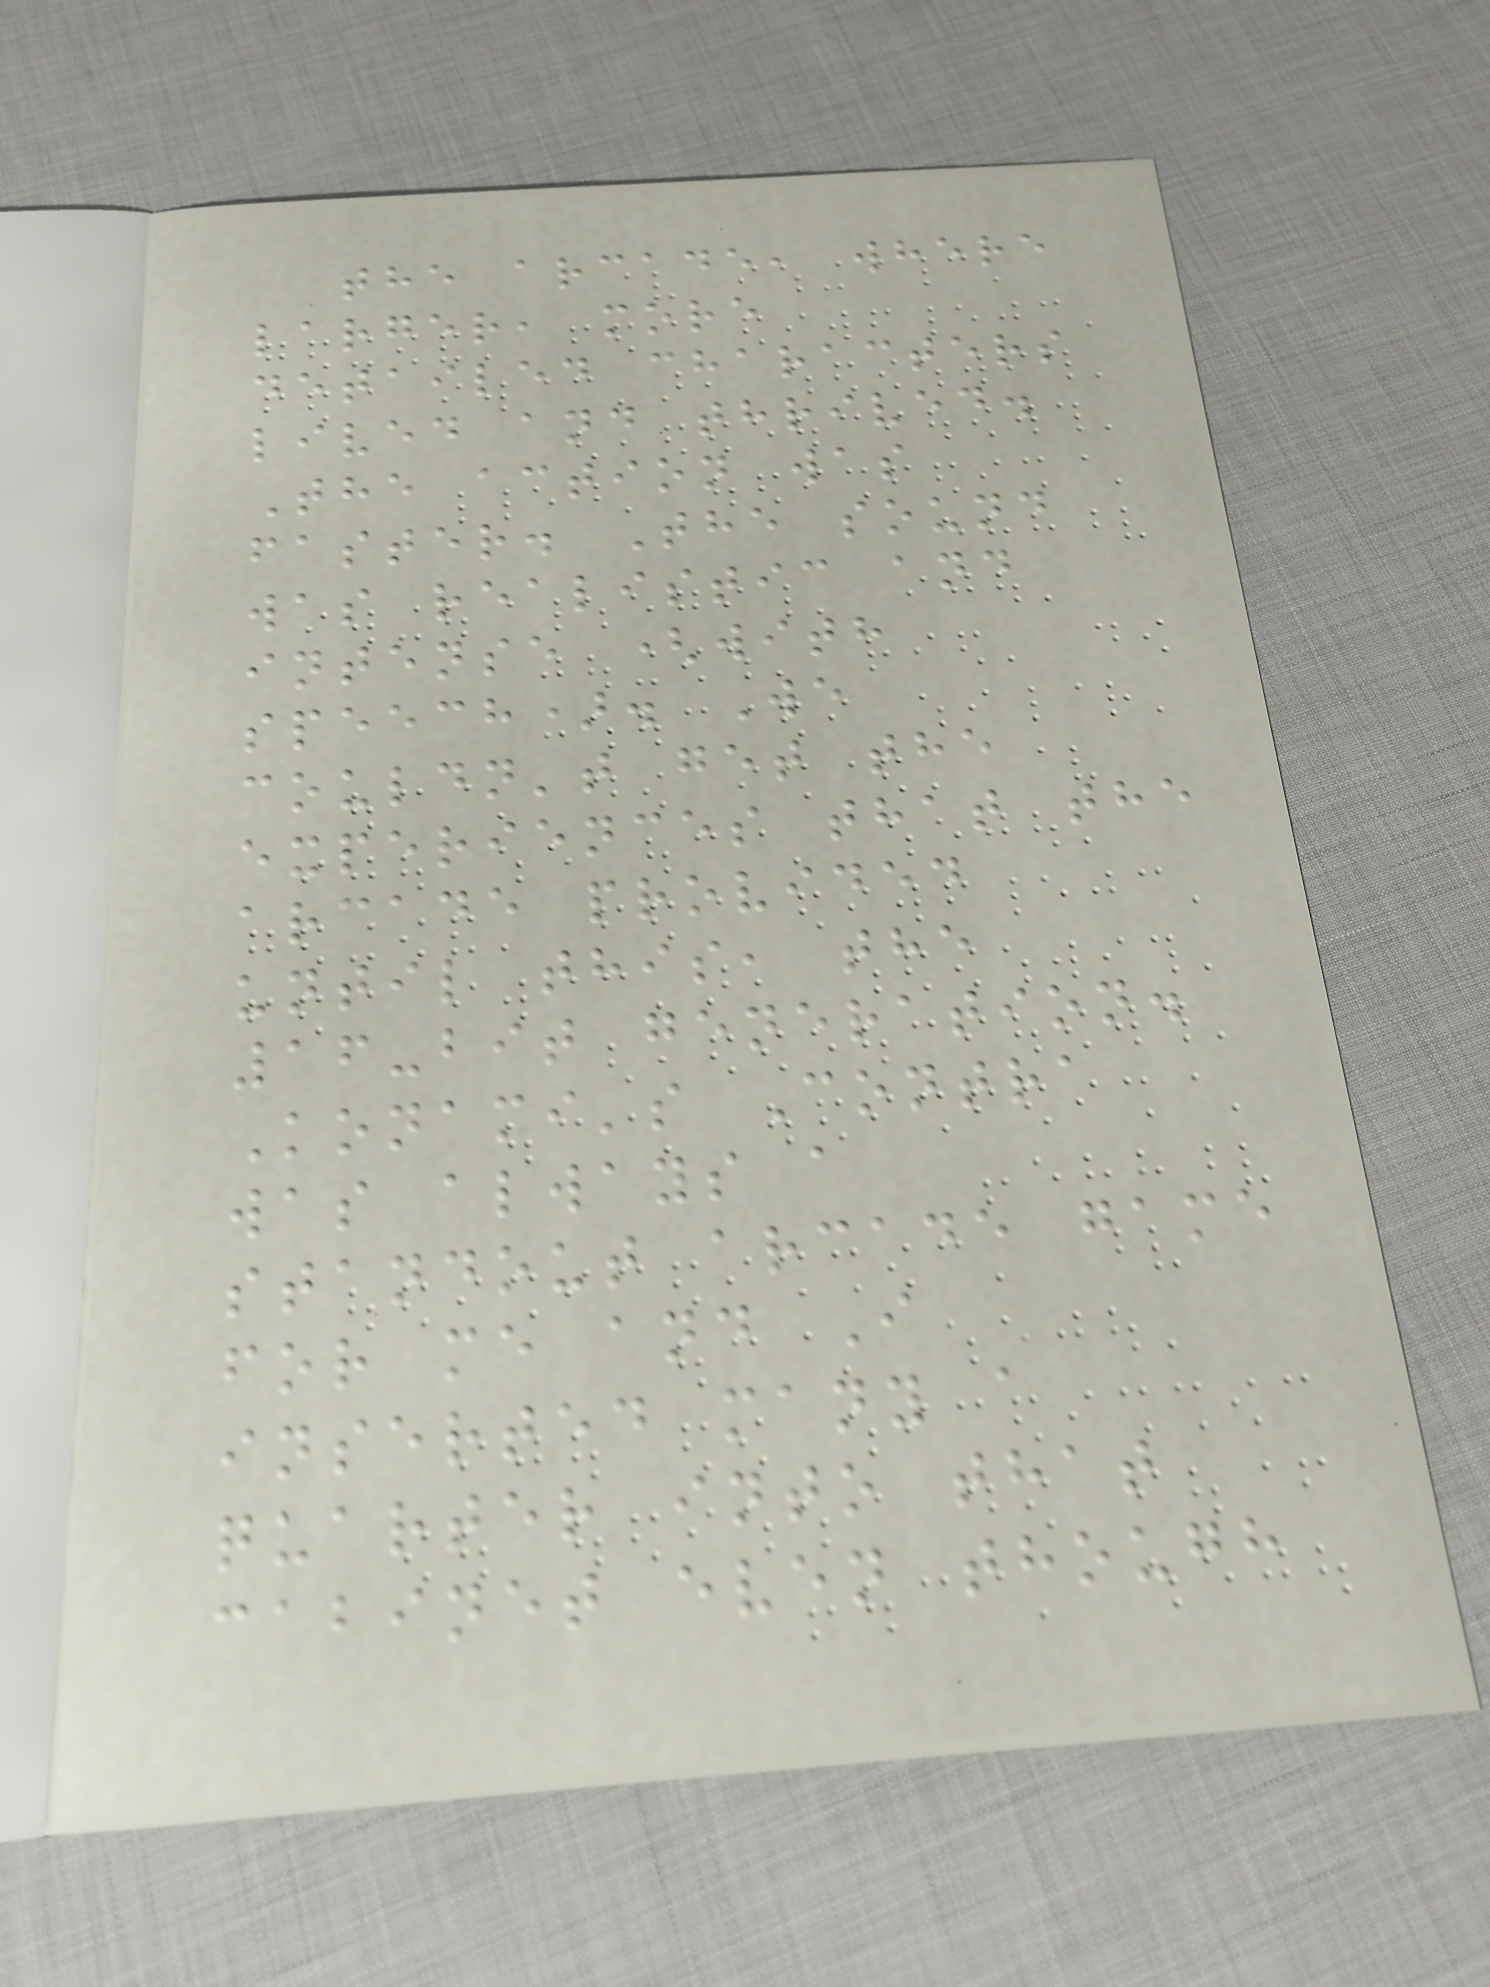the arcade, where
larger, more
detailed characters
lived and thrived.
The action was
faster. The sound
was realistic and
intense (with
speech). We
couldn't get the
experiences that the
arcade provided
until this, the
16-bit generation.
Konami's Contra
was always a
standout arcade game
for me and I
inserted many a
quarter into that
cabinet even though
